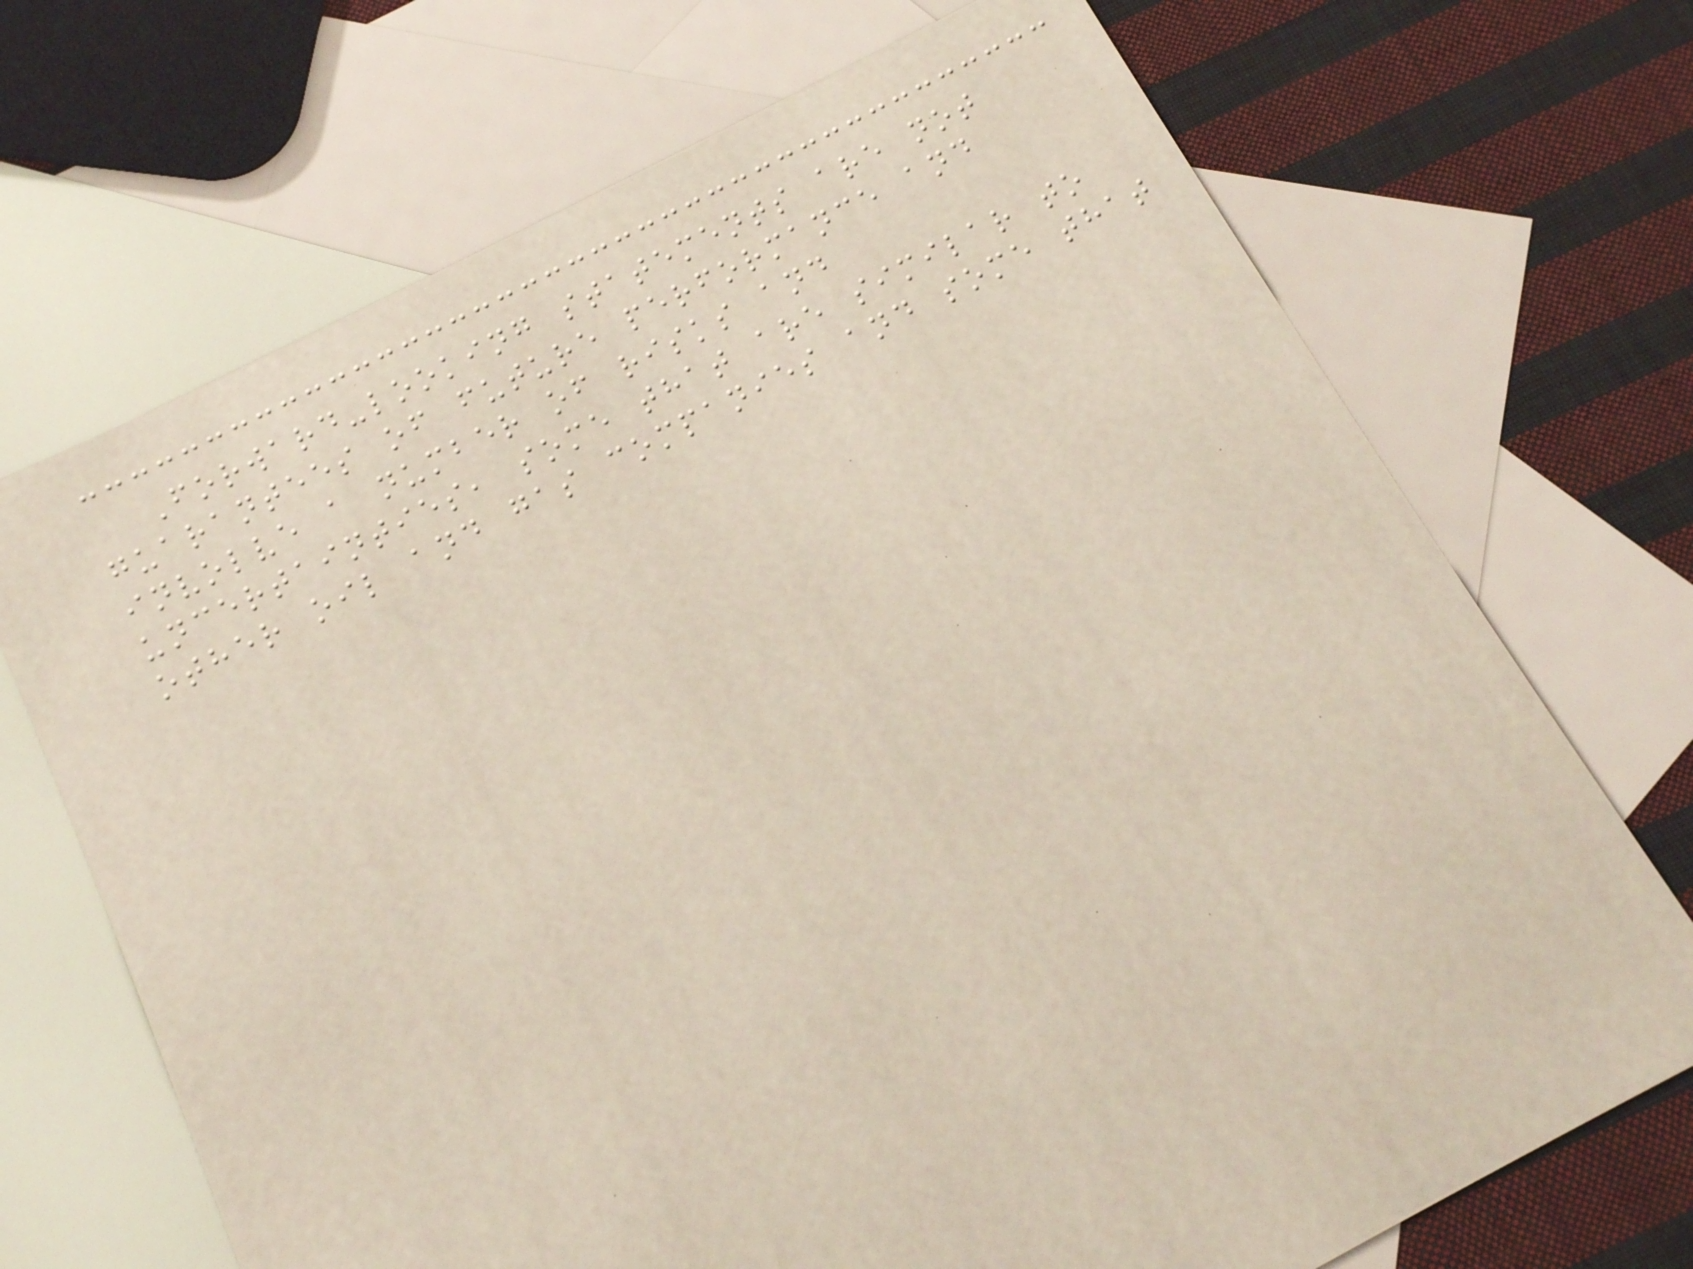Forward-looking statements are not
guarantees of future performance and
involve a number of risks and
uncertainties, some that are similar to
other oil and gas companies and some that
